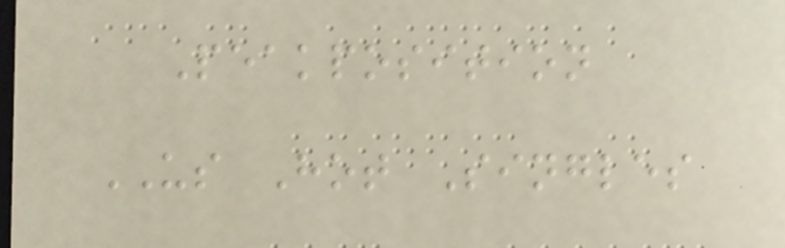Peakposition
US Hot Singles
